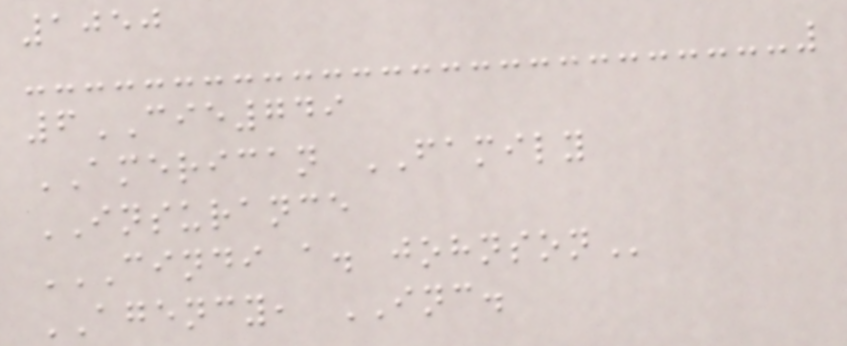1050
6CIE749
AMERICAN FAMILY
INSURANCE
CINDI A. JOHNSON
AGENCY, INC.
